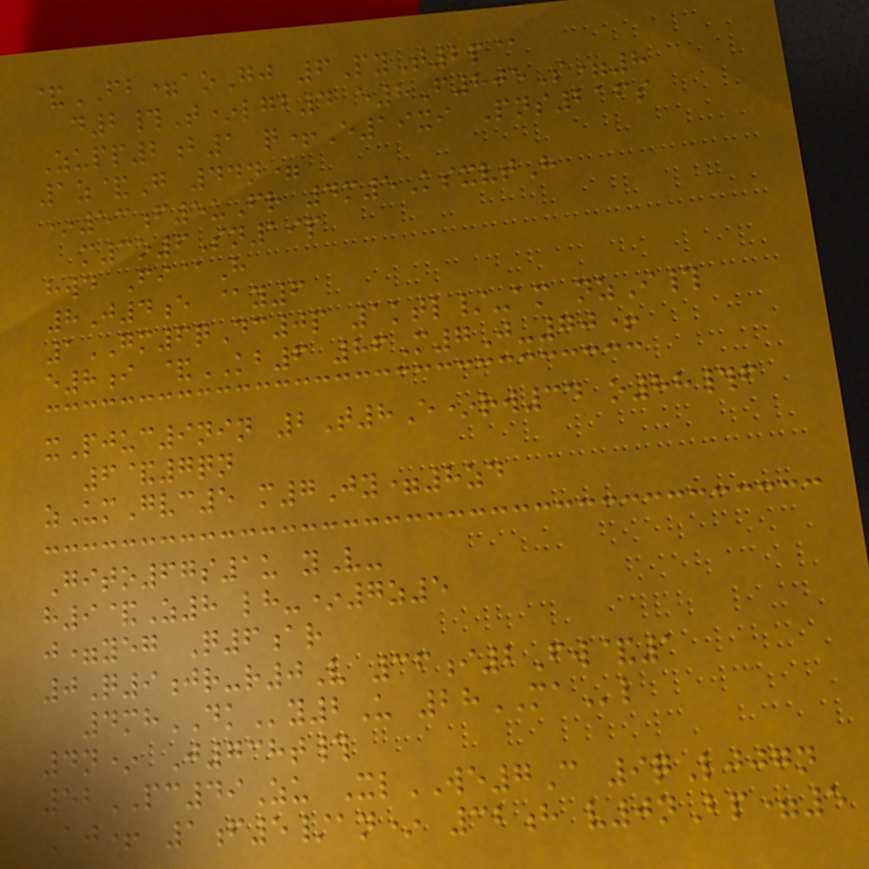&FB=aoGj 6PyT2p@
d2#T*lgb4 e8F805S=8
Zupp2b1 q+E19xi Pns216s
1z&G 44n=
*53f5uFr 4m5KsxvtH
m3o6Sn19p
hwd Fi@H
8J4e @y6
1GM6qDc0p 1ktl/-am nzI#
e8i &KB6 86M7J-70+
xPjuc9nin 2T8E*rw34 o88#f
6&7qn
zUmGvc5 m7Jy=8zd
Gito67s1u yV-
h9&Z8 lh-*7z5
j=yeg Q6ar
0Q9jr-r0V 36i2Fw&1
4mhDKy2U 28MAl
4n* J738t#
52PC49Zu XlWE7C 9qLjjgn
Aj+ 1f5/an* 32h v0nBp=5
